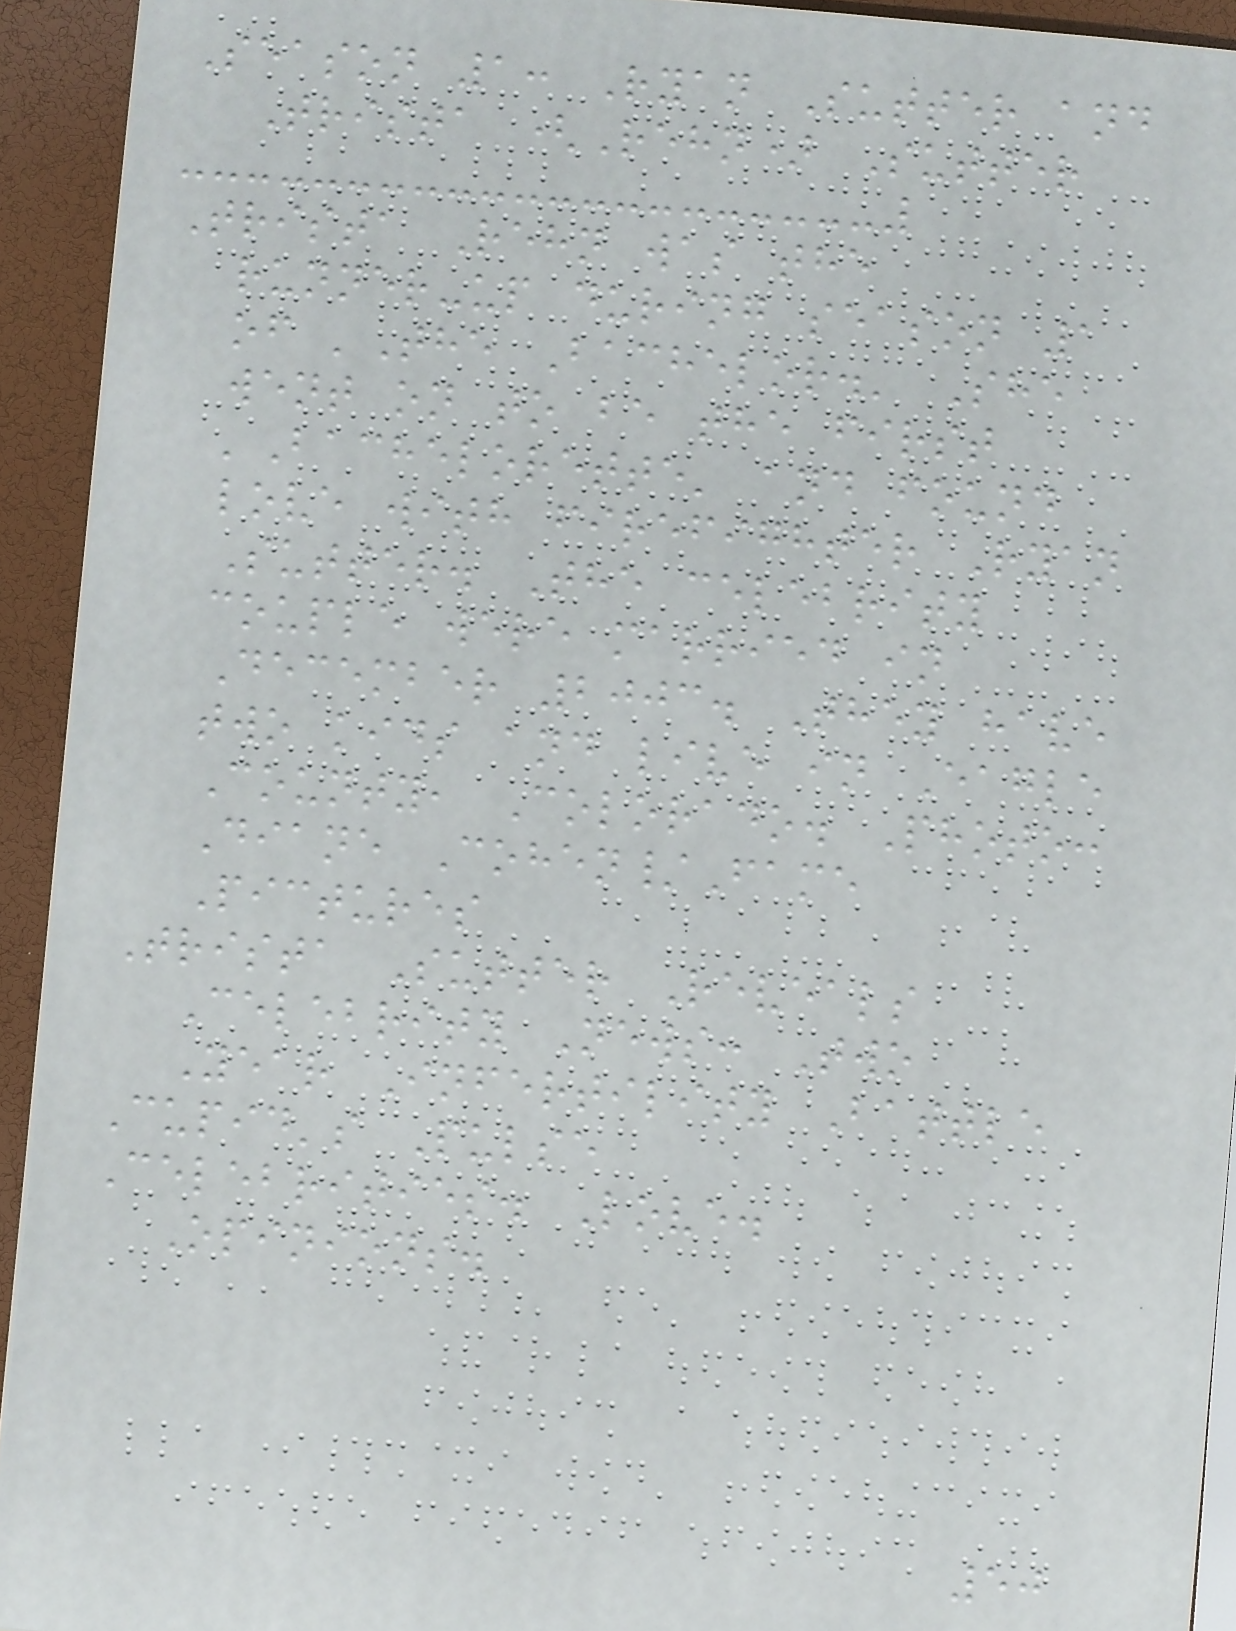Season 1: Ryan Sutter and
Trista (Rehn) Sutter
Trista Rehn was the
runner-up during season 1
of 'The Bachelor.' She
went on to be the first
'Bachelorette' and found
love with firefighter Ryan
Sutter. The celebrity
couple were married in
December 2003. They have
two kids and live in Eagle
County, Colorado. Photo:
Diane Cohen/Fame
Pictures
Trista Sutter Reveals
Celebrity News: Two
Year Infertility Battle
Cupid's Pulse
Celebrities. Love.
Opinions.
50
